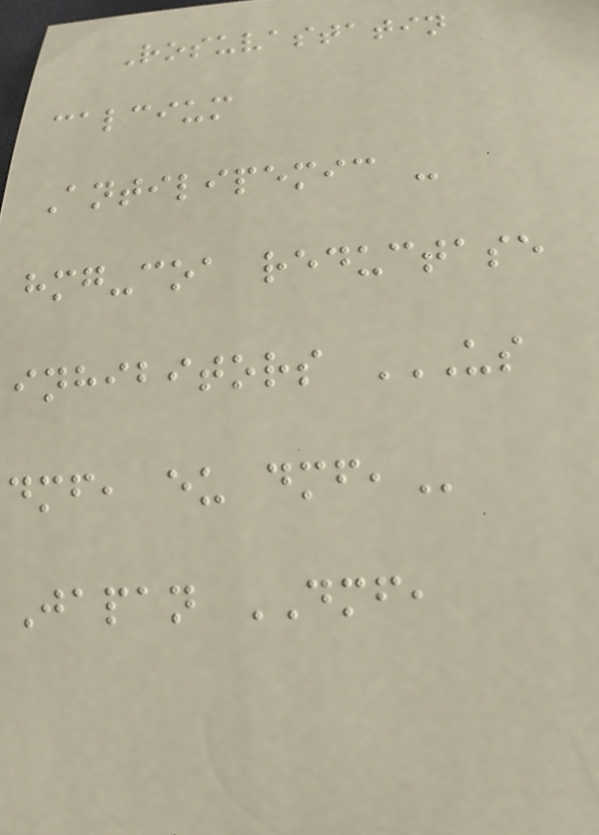Rosuvastatin
calcium
Antilipemic -
hmg-coa reductase
inhibitors US
DMF, EU DMF,
Japan DMF,
